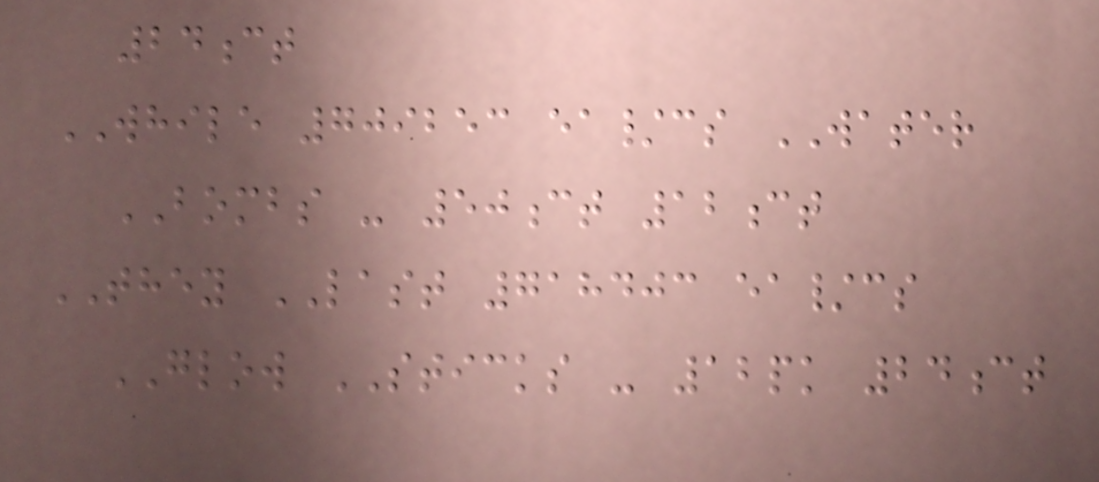24ct
WHILE 709253 ea/cs WATER
BOMBS - 50ct 12ct
THEY LAST 718403 ea/cs
GLOW STICKS - 12pk 24ct
